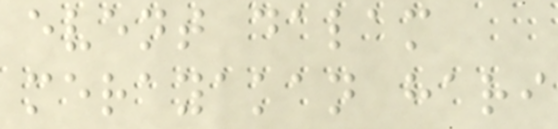event dalam
merayakan hari
